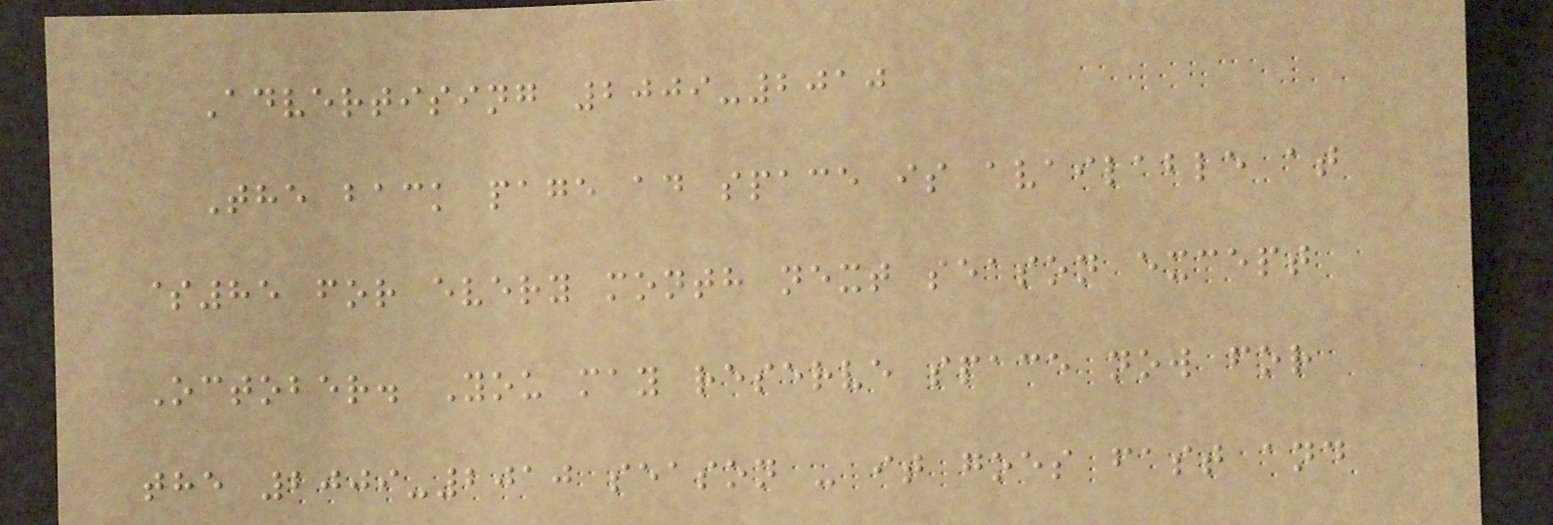Advertising 2009-2010
The back page ad space is available at
$85 for every month next season except
October. You may reserve space now for
the 2009-2010 season - it goes fast and
